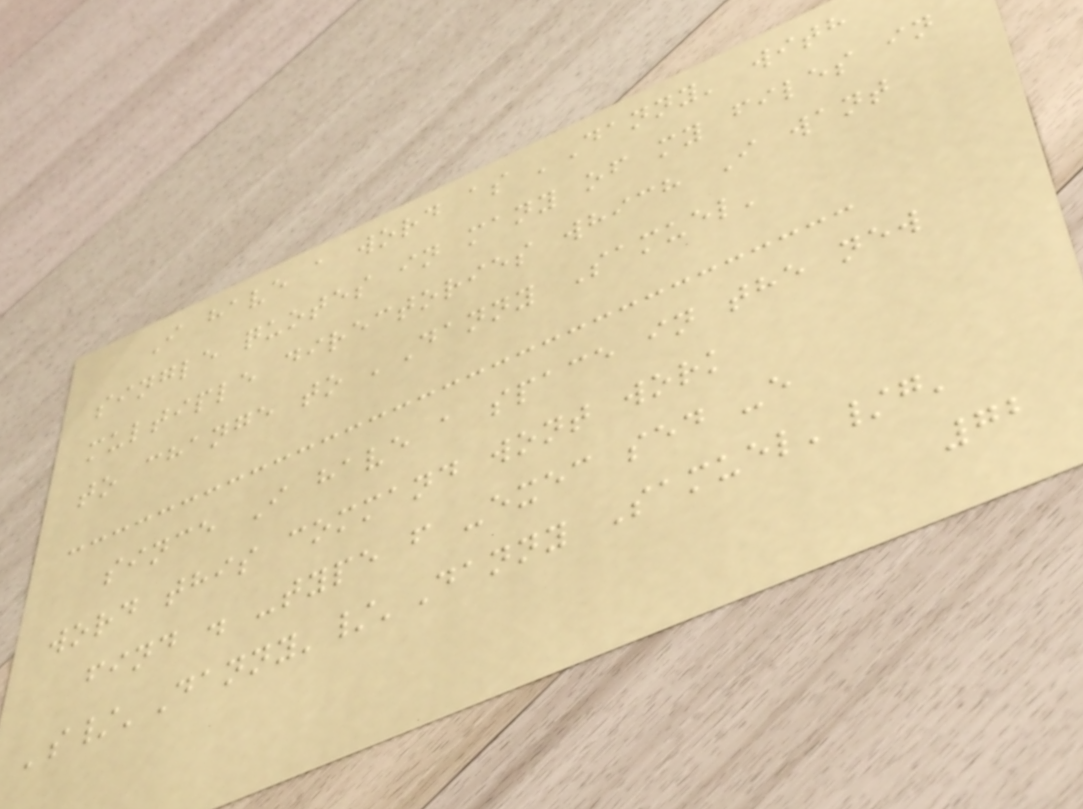I have a word as 'Danny' with
single quotes in many of my files in
multiple directories which I want
to change to 'Danny Samuel'
since I have a space in the new
word this command wont work
find . -type f -exec sed -e
's/'Danny'/'Danny Samuel'/g'
72
